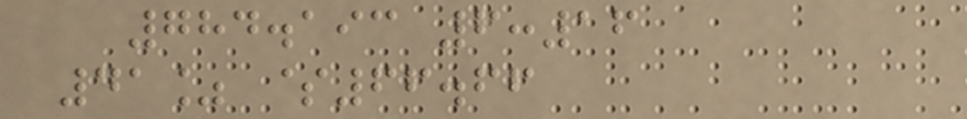784.193 6:16
41% $66.66
